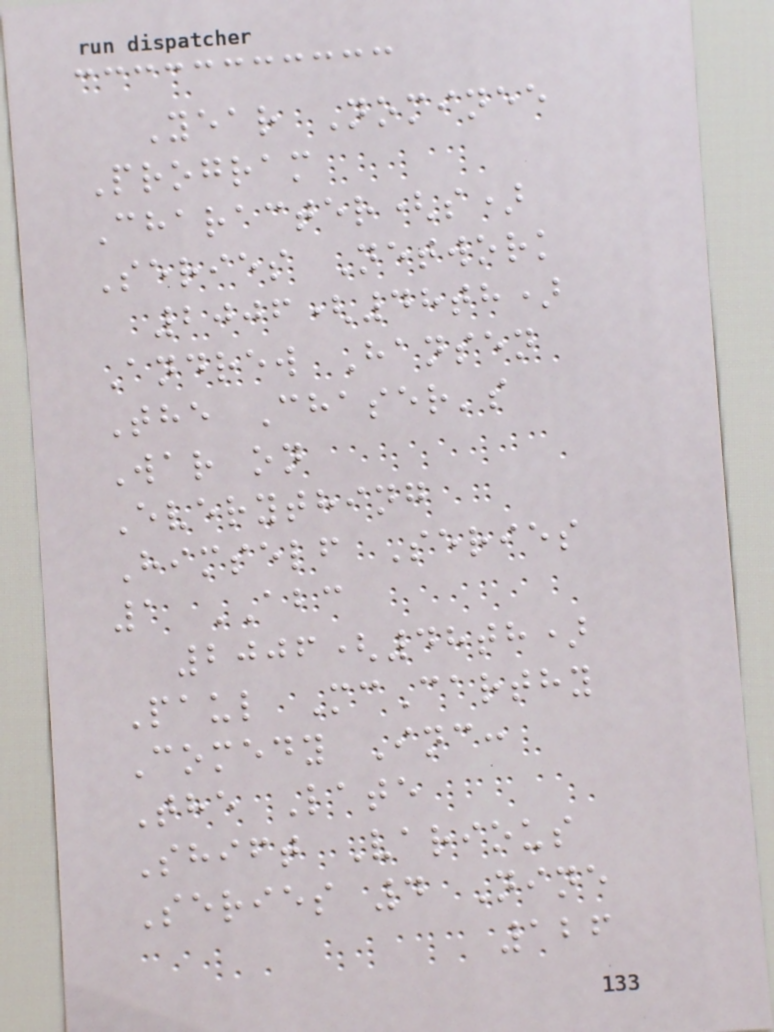Year Nominee
Program
Character(s)
Series Network
2006(48th)
Andrew Hansen
The Chaser's
War on
Everything
Himself Series
1 ABC
2006(48th)
Paul McCarthy
Comedy Inc:
The Late
Shift Various
Series 4 Nine
126
